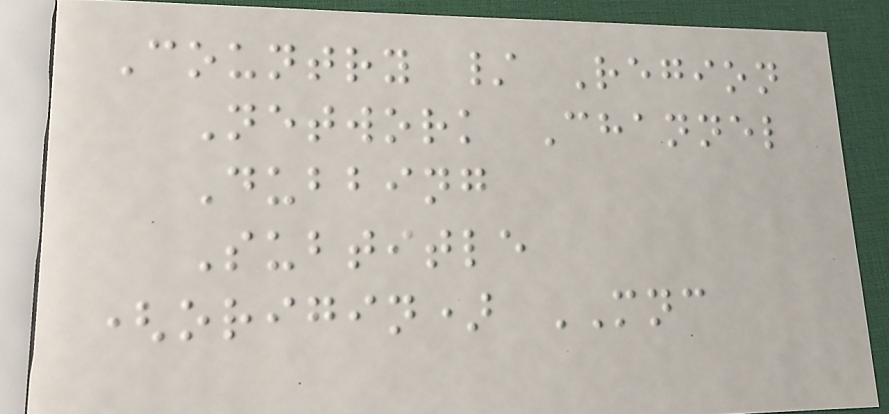Country / Region
Network Channel
Dubbing
Subtitle
(origin) MNC
